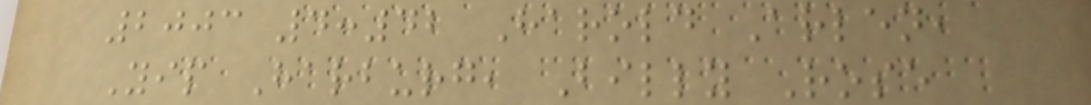2003 4:42 Harold Arlen,
Yip Harburg, Billy Rose
